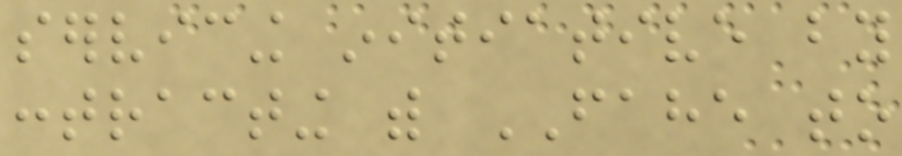servicing initiative by
contracting with FAHE to
